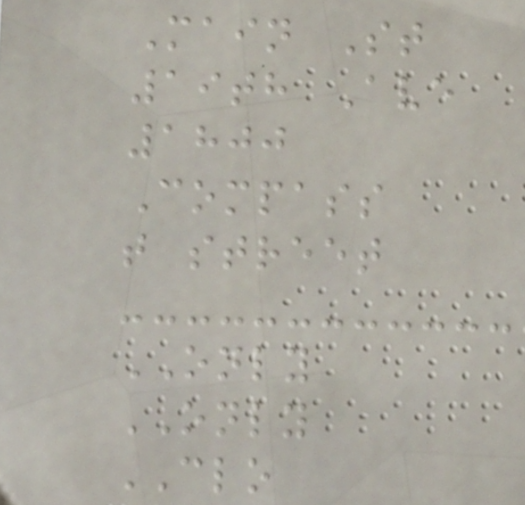Main St
19th Ave
1800
Compass
t street
ONLY
ONLY
CLO
